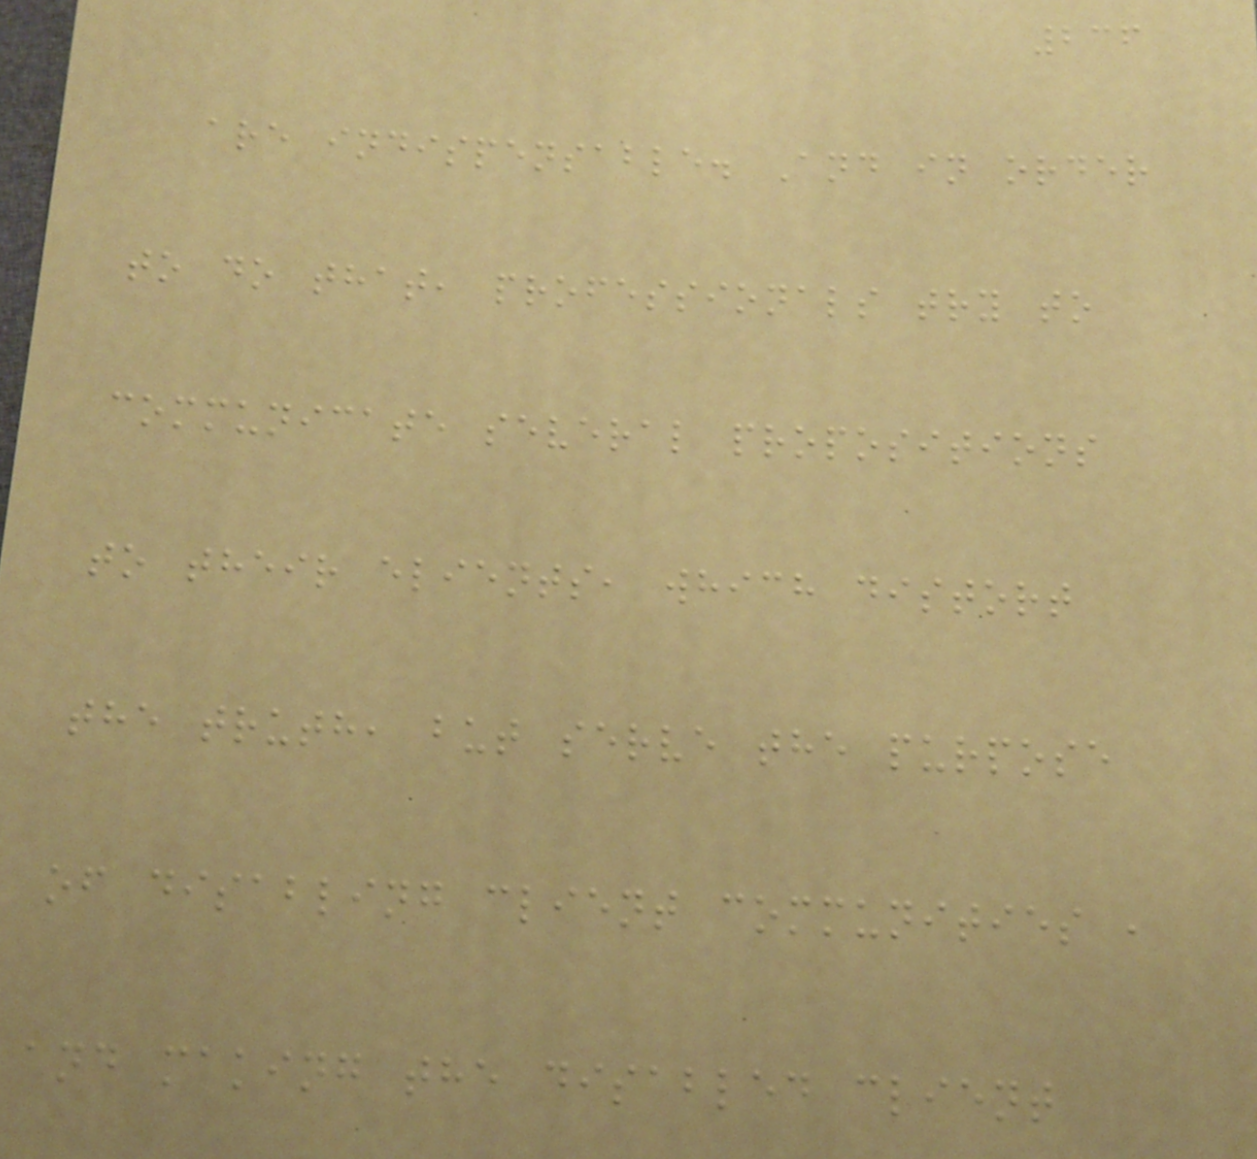236
are indispensable. And in order
to do that, professionals try to
communicate several propositions
to their elients, which distort
the truth, but serve the purpose
of disabling client communities ,
and making the disabled client
